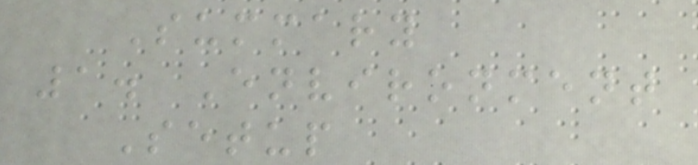Summary
1. Environment
Setup
